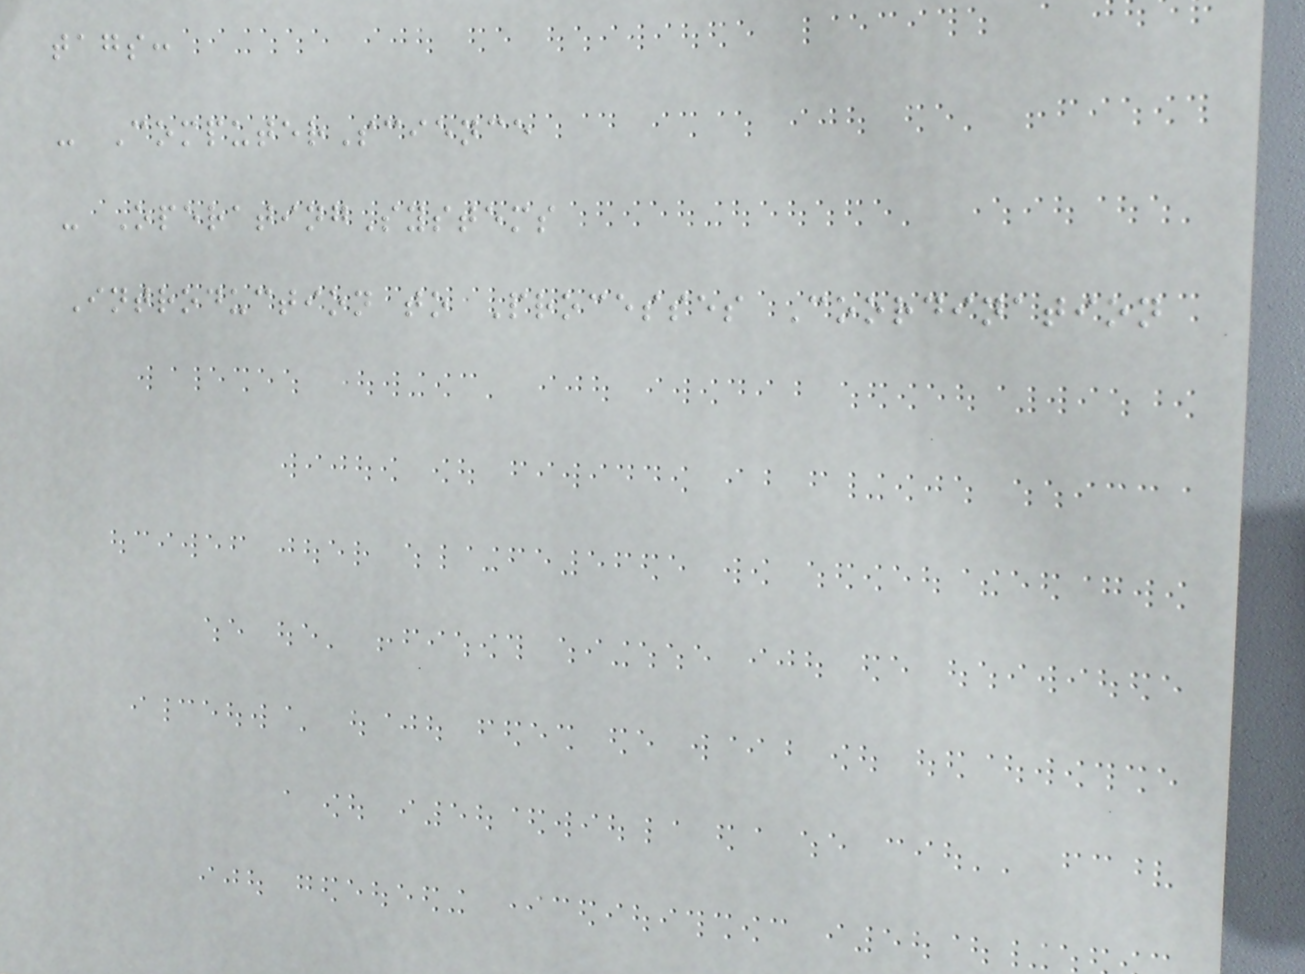tags:
- ComputerScience
- OperatingSystems
Introduction to Processes Coordination
